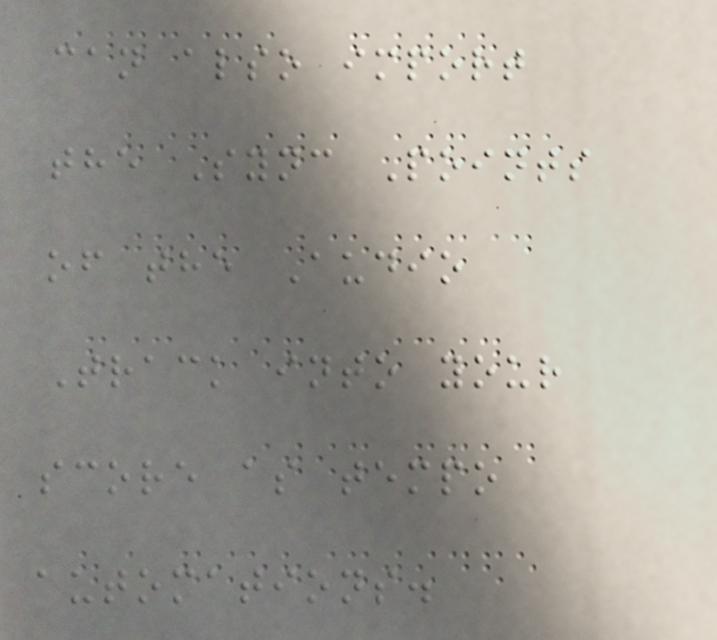can also import
the Sync Points
of the Audio
Track into your
score as tempo
automations.
